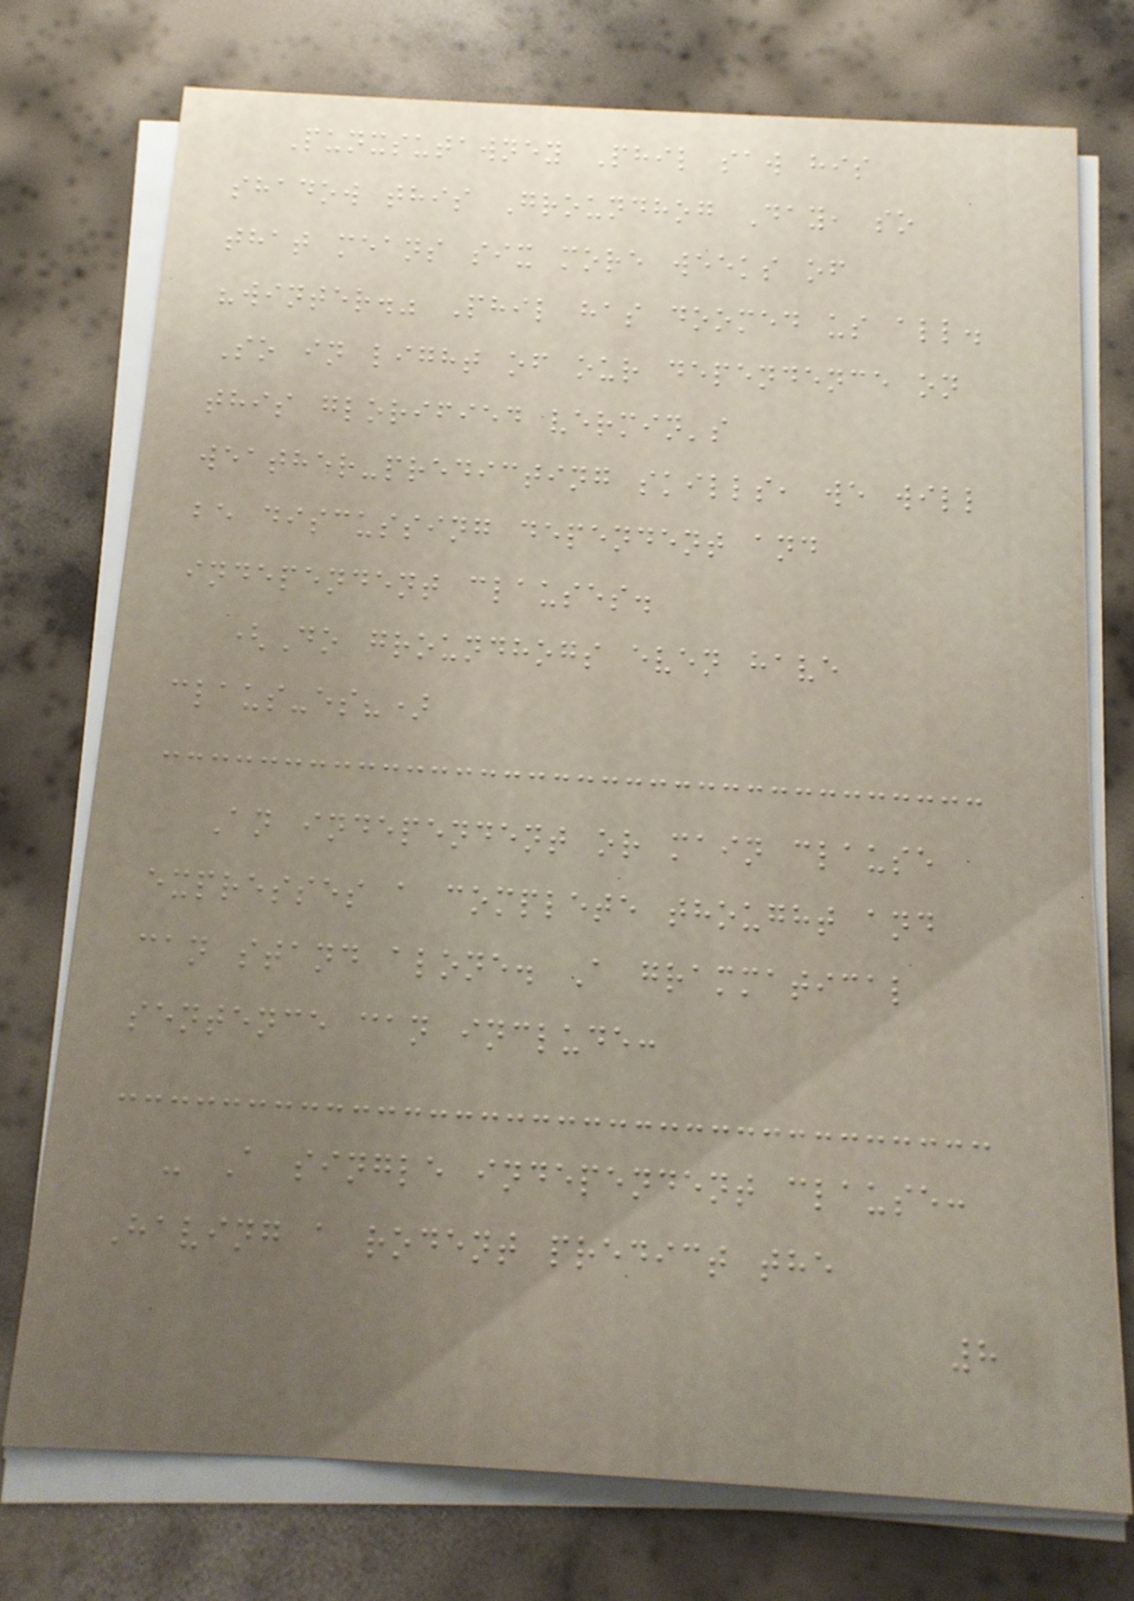Punxsutawney Phil saw his
shadow this Groundhog Day, so
that means six more weeks of
"winter." Phil has doomed us all.
So in light of our dependence on
this glorified vermin's
weather-predicting skills, we will
be discussing dependent and
independent clauses.
(Do groundhogs even have
claus-es?)
An independent or main clause
expresses a complete thought and
can stand alone. A grammatical
sentence can include:
- A single independent clause:
Having a rodent predict the
8
